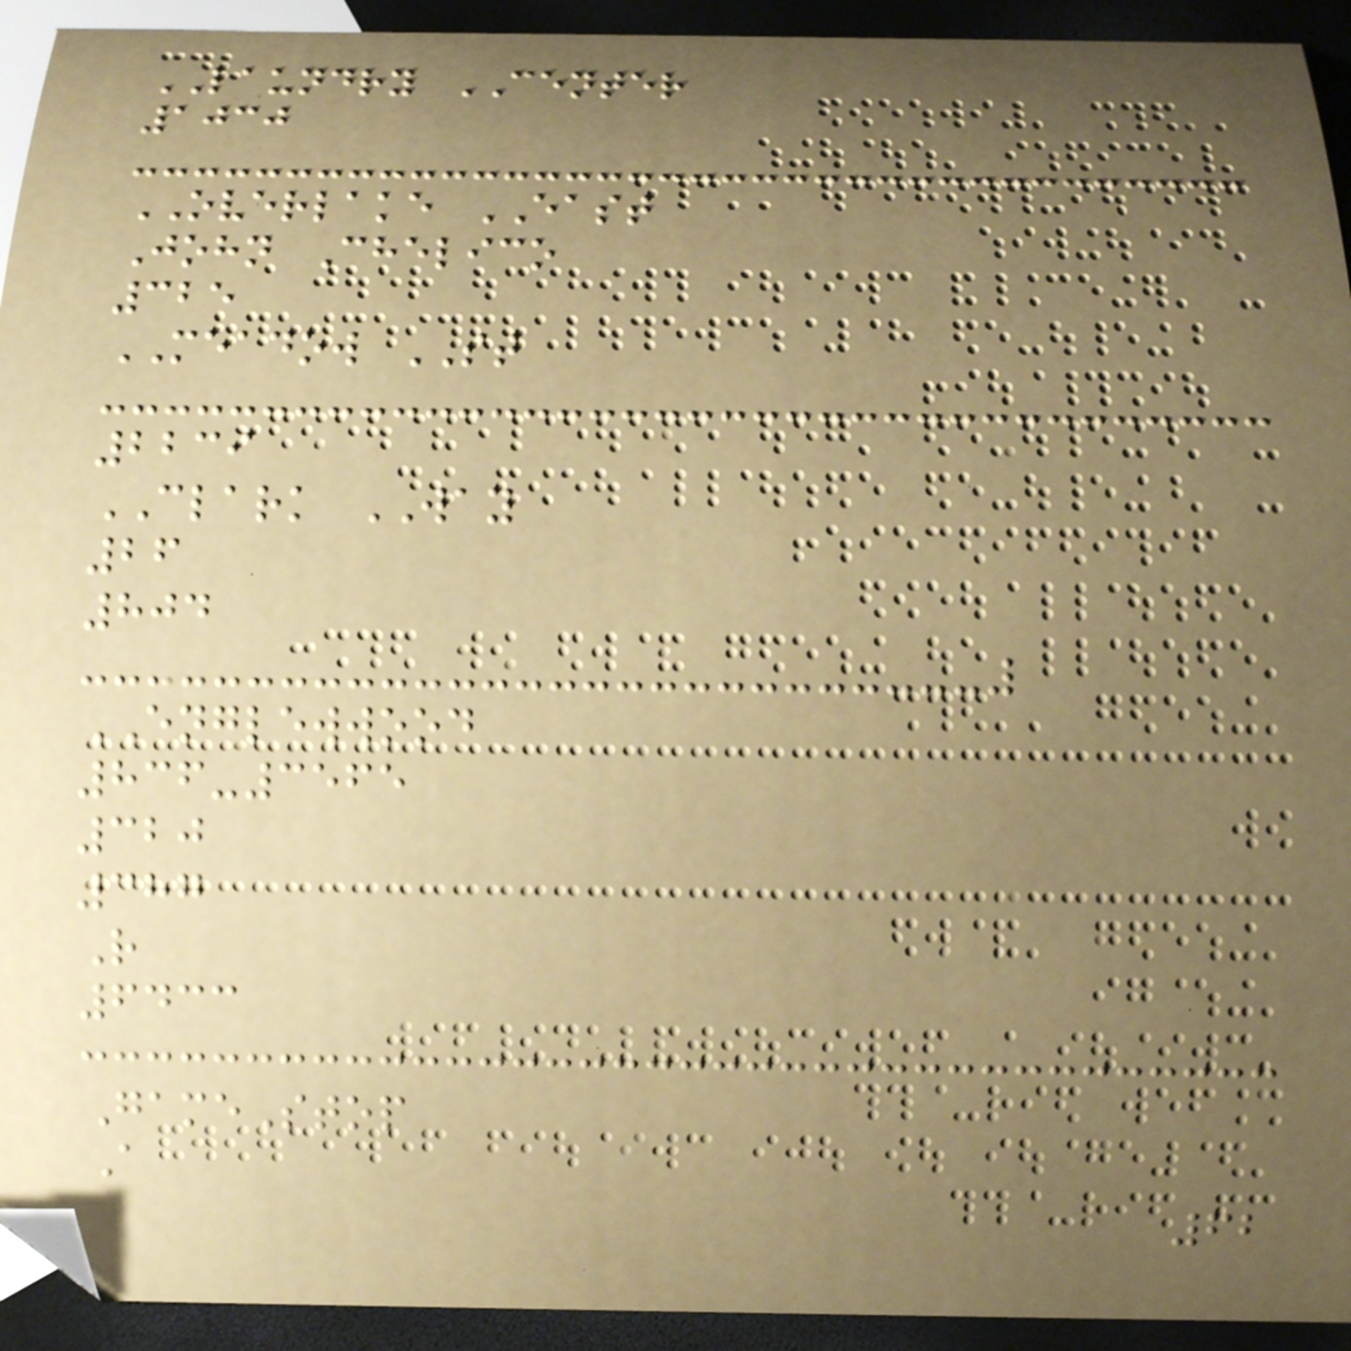LAUNDRY CENTER
1030
OVERLAKE EAST
John Chelico
325
MEADOW ST
2239
CLARK WAY
26
804
ENGLEWWOOD
836-3565
320
387
R
6433
GameStop
A
62
